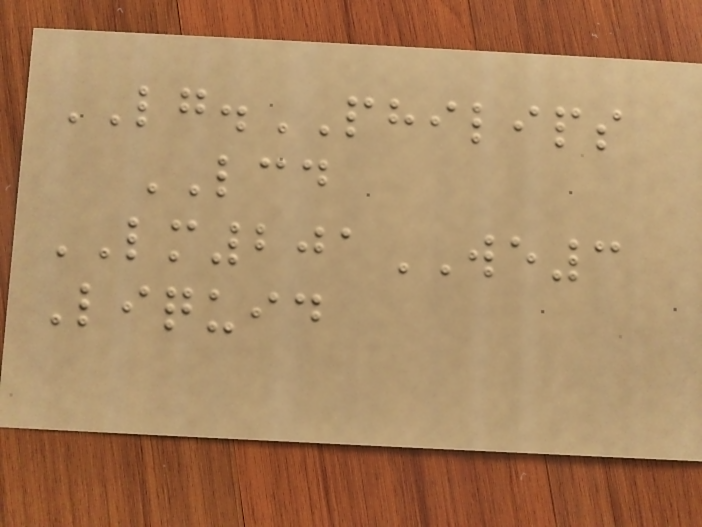LG.PHILIPS
LCD
LM201WE3
Liquid
